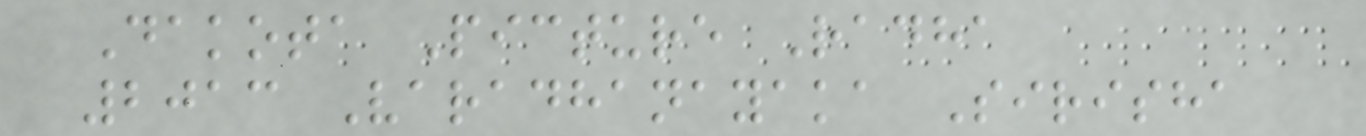Dakota Picture Radha
2013 Varadhanayaka Sirisha
